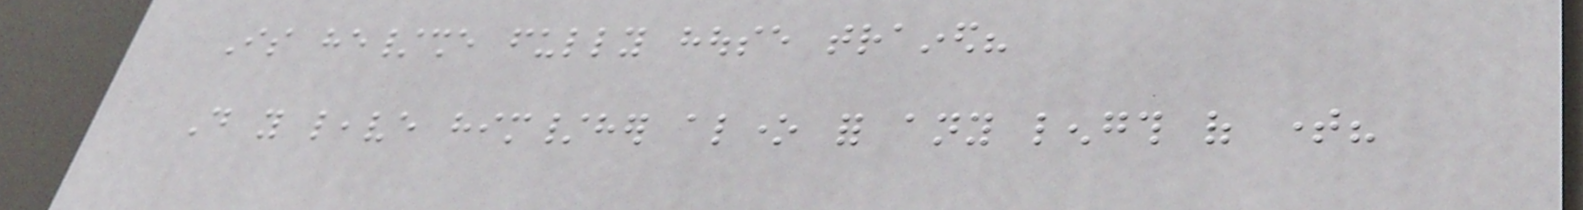Is he/she fully house trained?
Do you leave him/her alone for any length of time?
